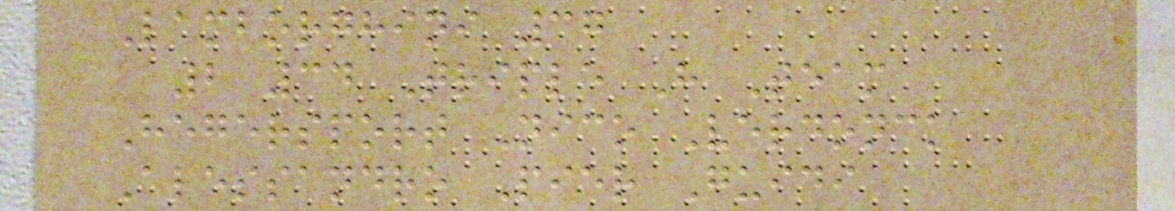Lamborghini 37
2 34 Triple H Team
Hegersport Nico Verdonck
Alessandro Pier Guidi
